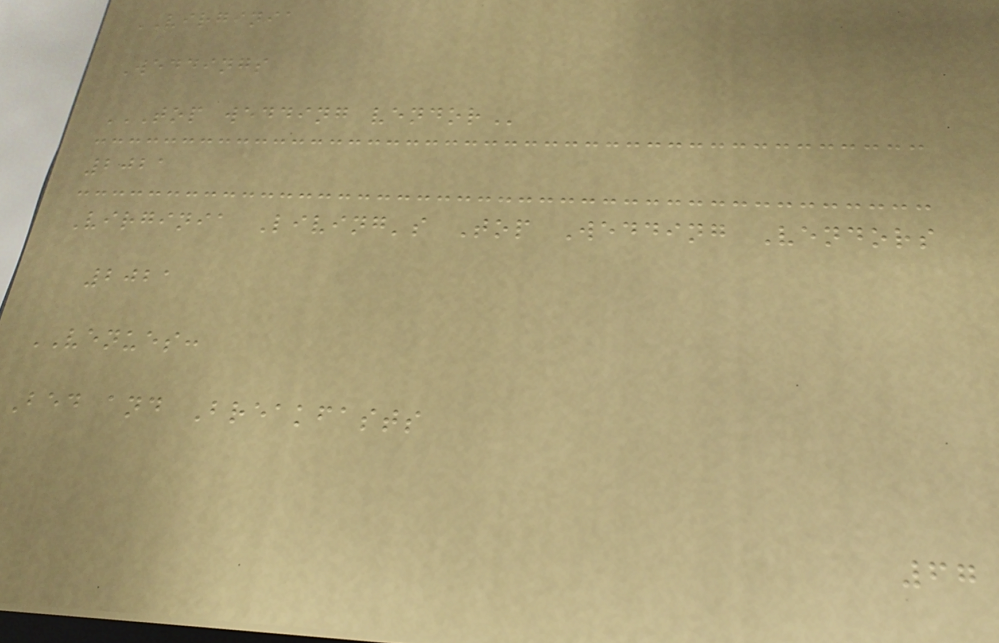VIRGINIA
Weddings
TOP WEDDING VENDOR
2021
Virginia Living's Top Wedding Vendors
2021
VENUES:
Bed and Breakfasts
67
